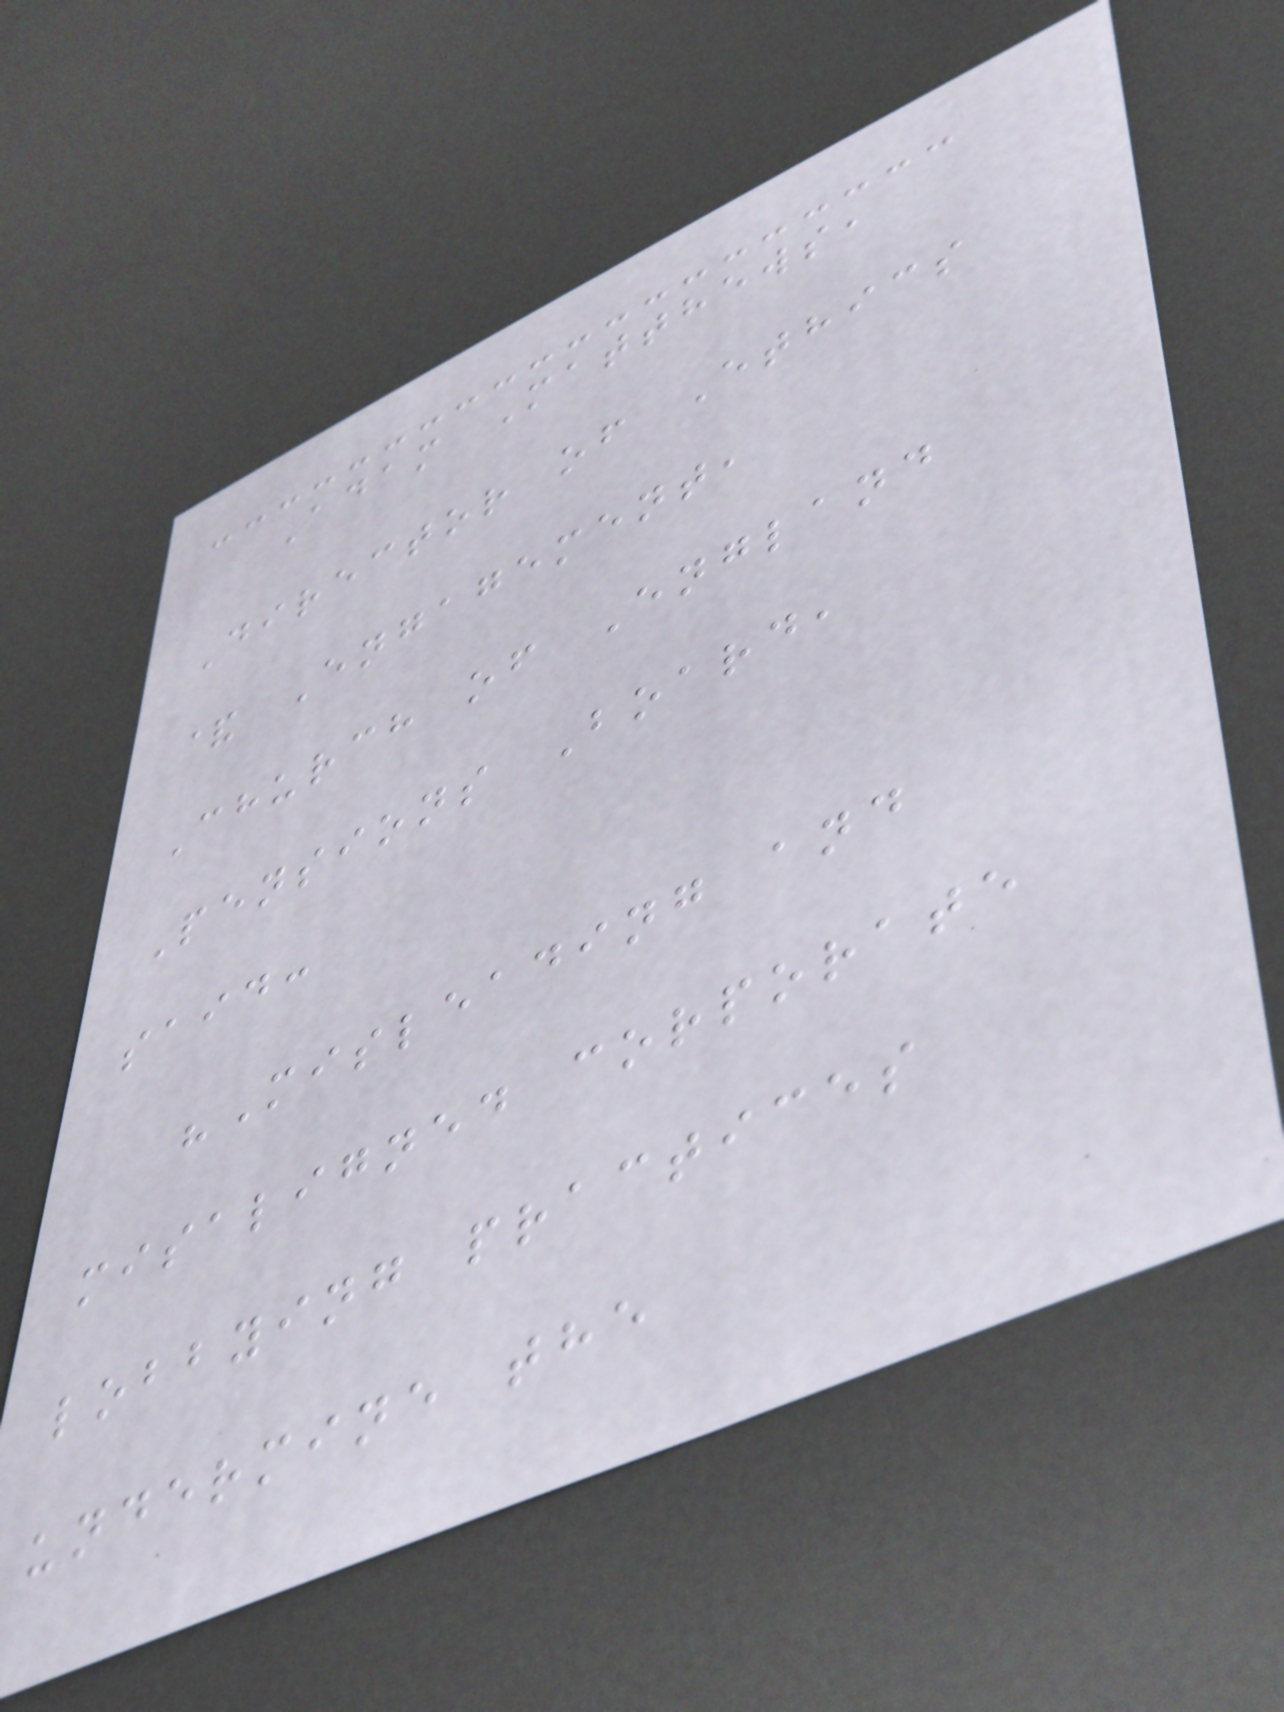Adam Matthews,
Director of Ethics
& Engagement,
Church of England
Pensions Board,
said:
"Misleading and
misaligned corporate
lobbying practices
undermine the
